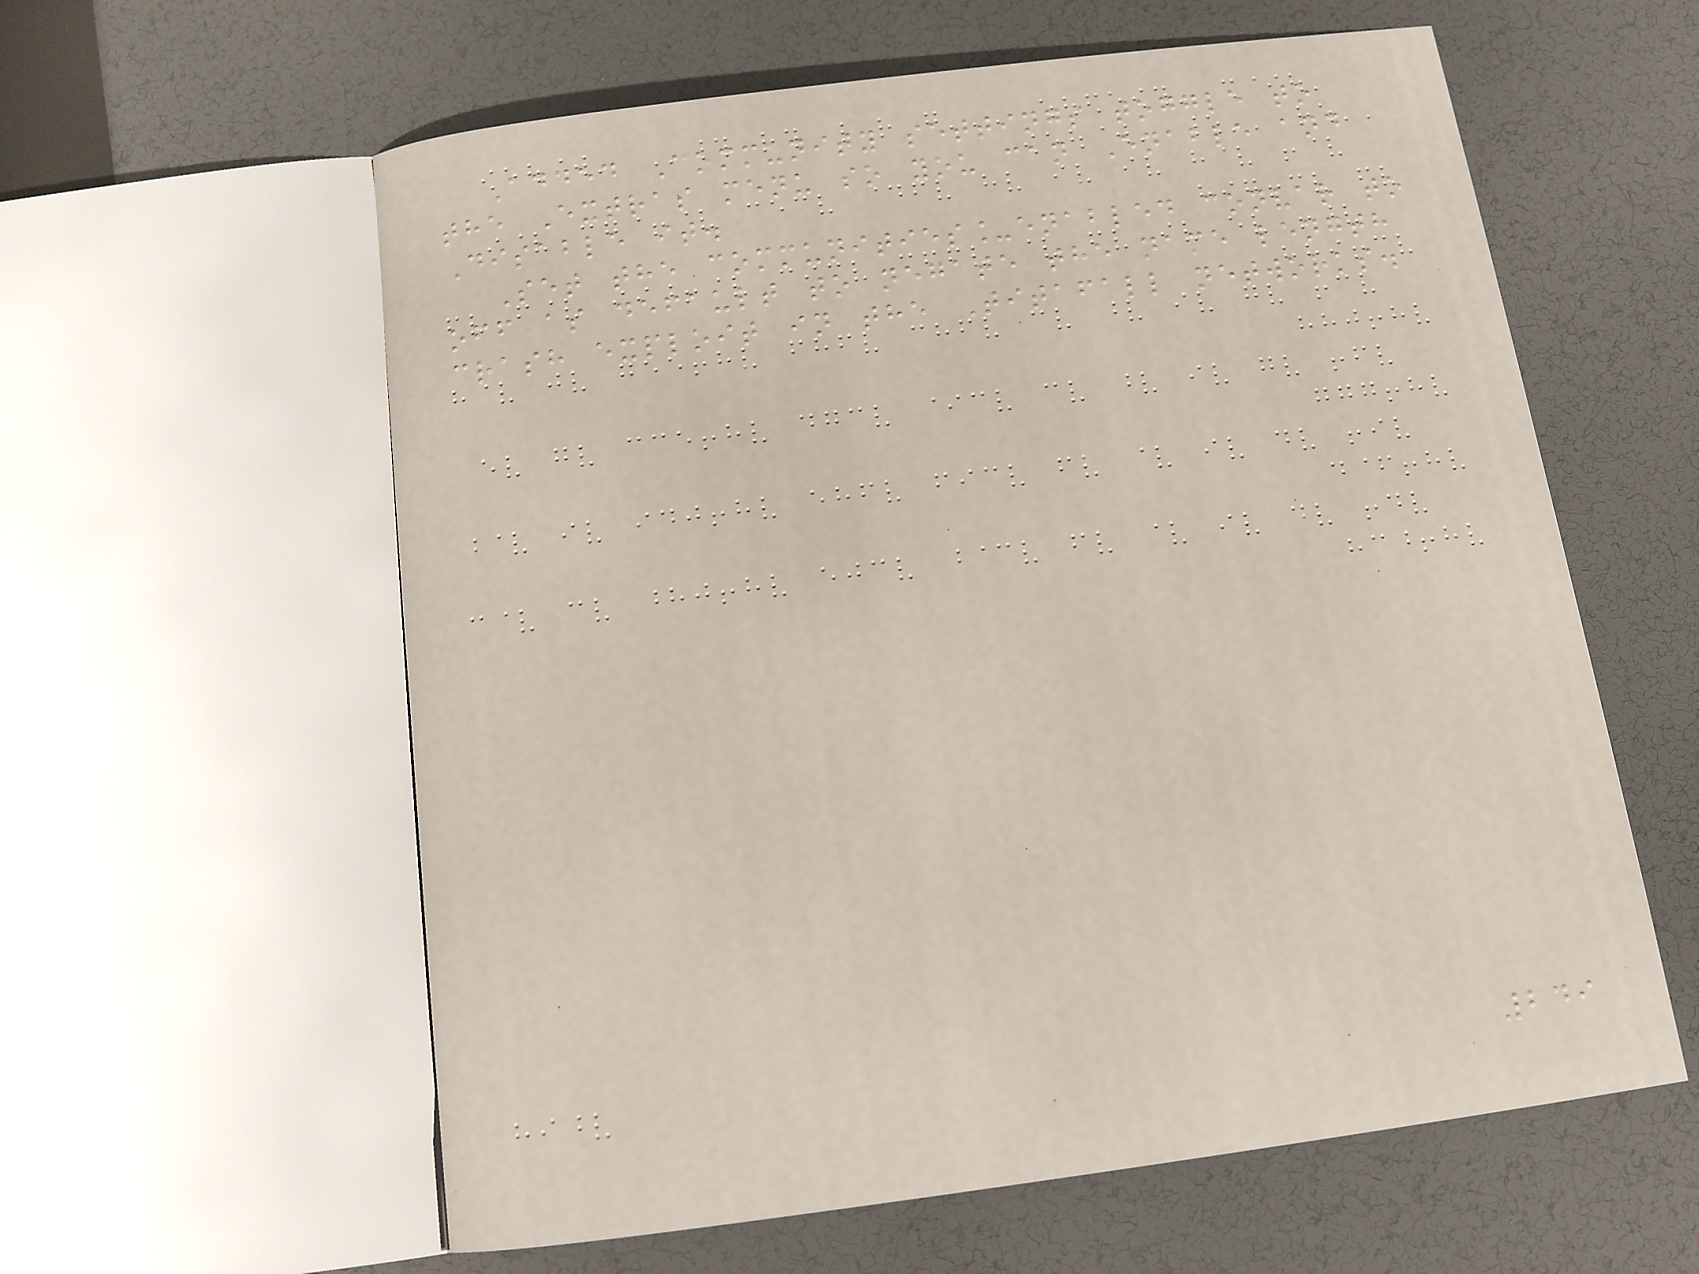Added Community settings toggle to
the Extras menu so you can Enable and
Disable it.
Set the communities_enabled convar to
off as default to negate the name length
crash exploit in the Titafall networks.
249
